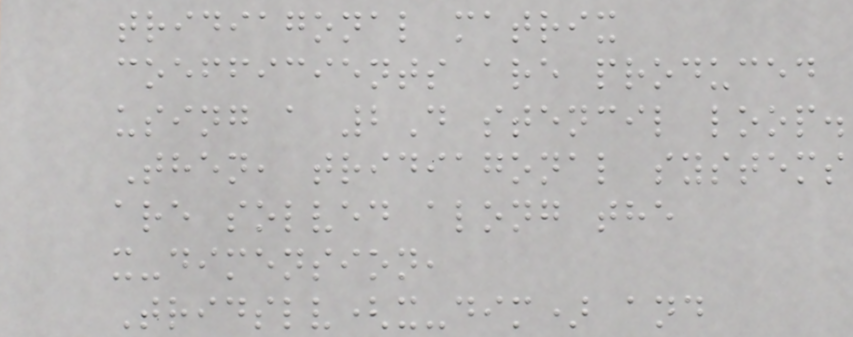tridiagonal matrix
coefficients are produced
using a 2D stencil loop.
Then, tridiagonal systems
are solved along the
x-dimension,
Tridslv(x-dim) and
